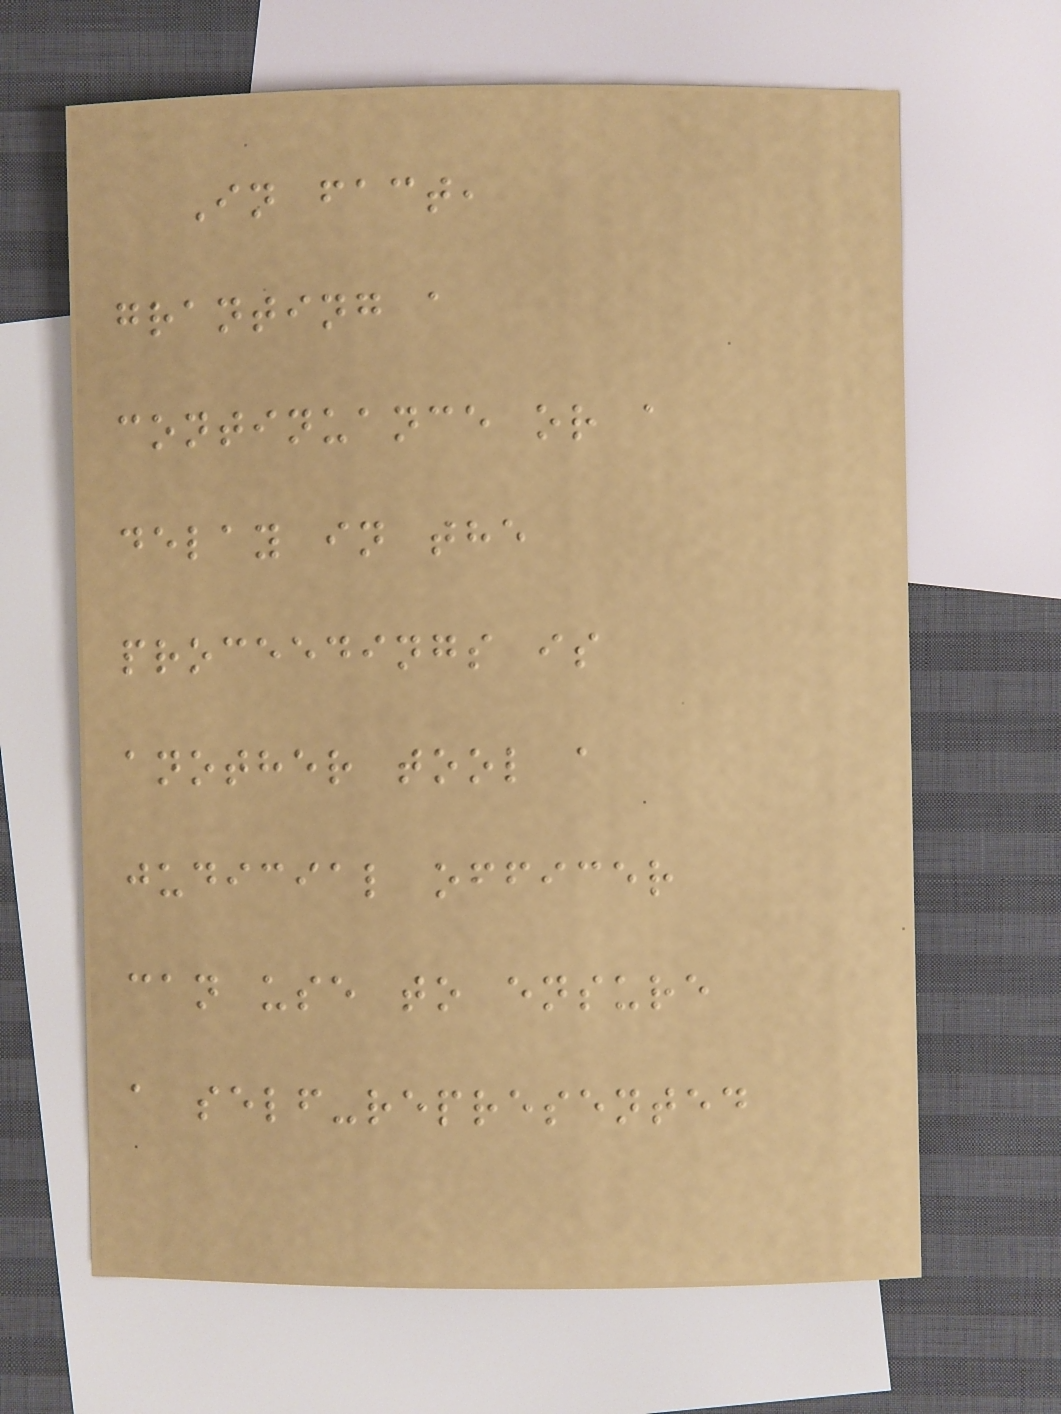In fact,
granting a
continuance or a
delay in the
proceedings is
another tool a
judicial officer
can use to ensure
a self-represented
